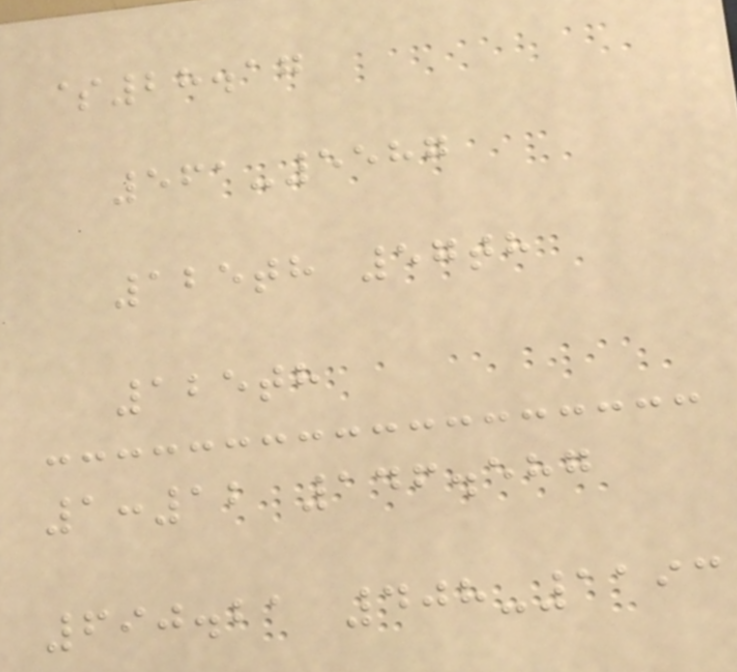$28.17
561-5587
125th 57th
125th
1:12 146.587
690.21 408-1193
